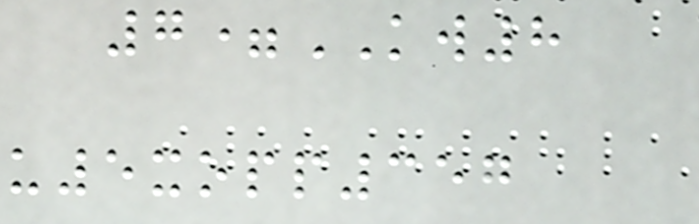7=KW8
u5xopp357
